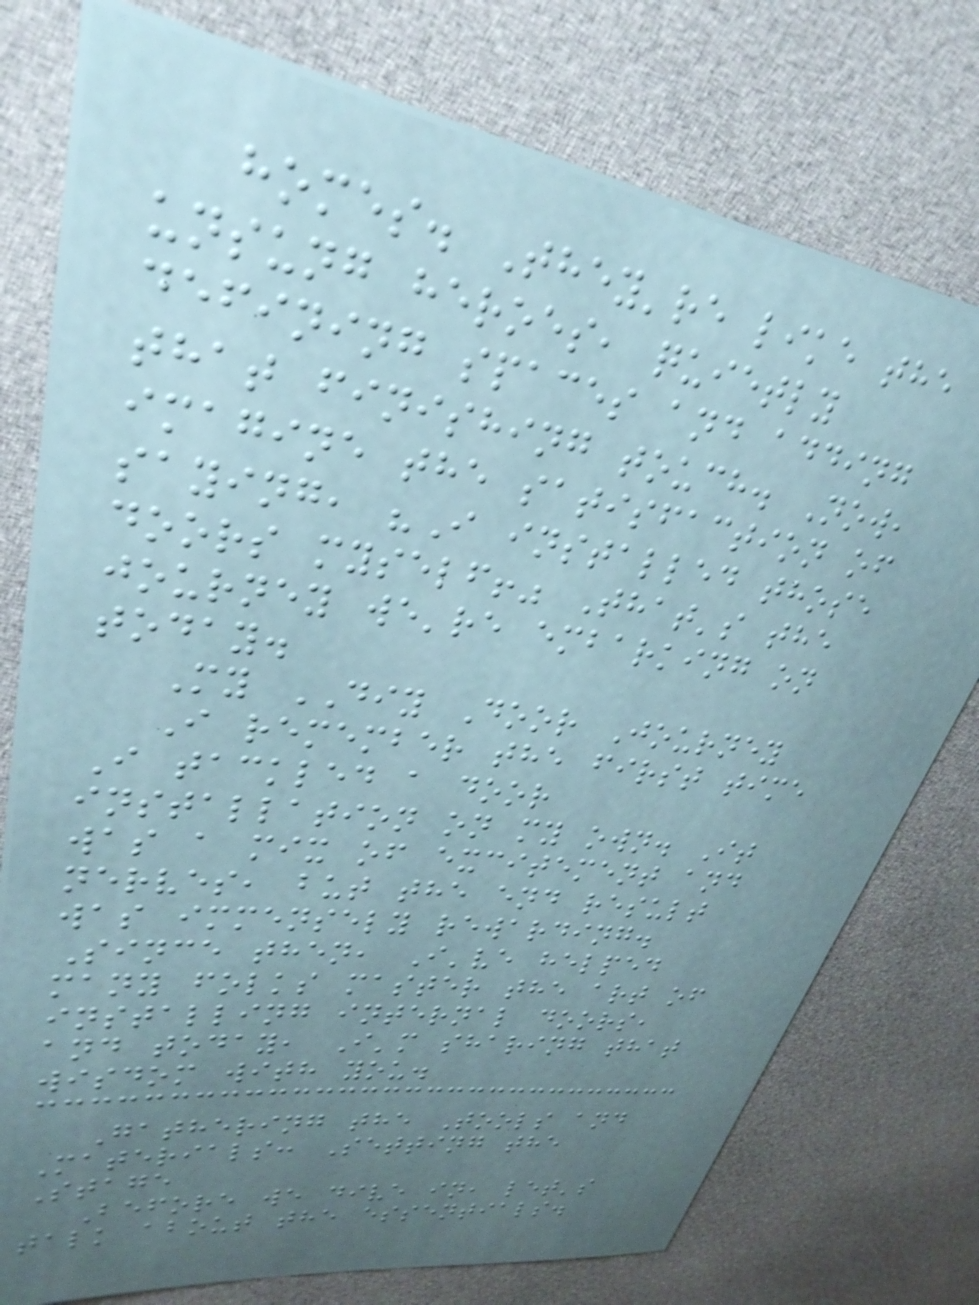homes. They're like the
unsung heroes, quietly
defining spaces and adding
that finishing touch. Now,
imagine the satisfaction of
saying, "I installed those
doors myself!" That's the
journey we're embarking on
today.
My DIY Door Journey
I remember the first time
I tackled a door
installation on my own. It
was a mix of excitement and
nerves, but the end result
was immensely rewarding.
Since then, I've helped
many folks master the art of
installing internal doors,
and today, I'm sharing that
wisdom with you.
Gathering the Tools and
Materials: Setting the
Stage
Before we dive in, let's
talk about the essentials.
